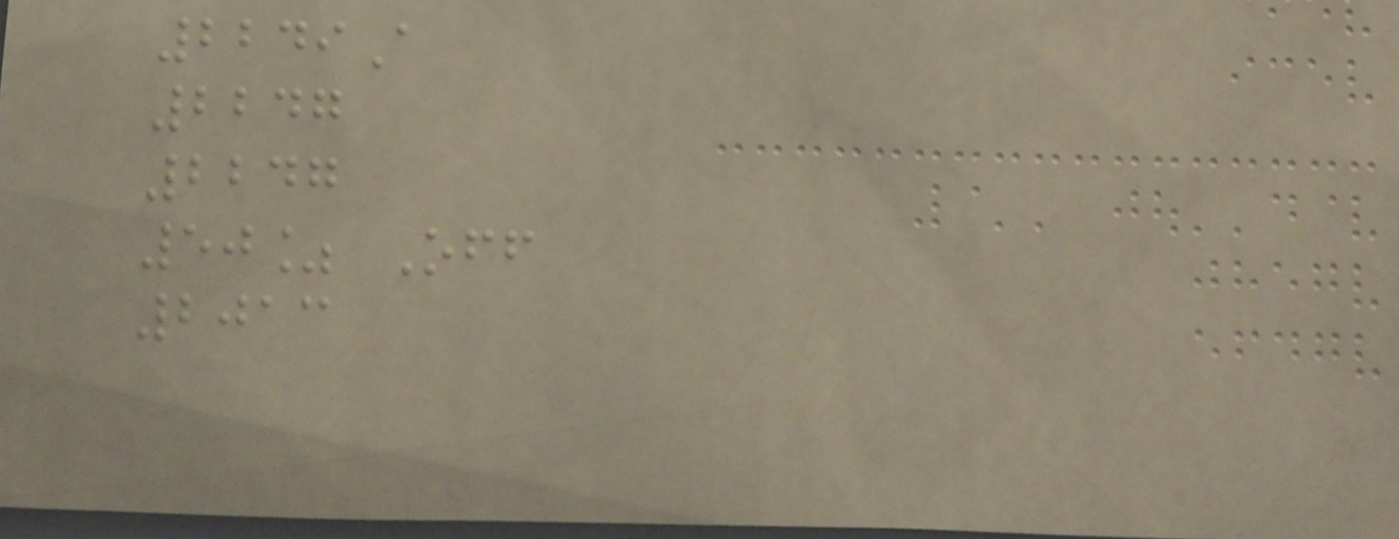2249A
2247
2247
50% Off
2013
